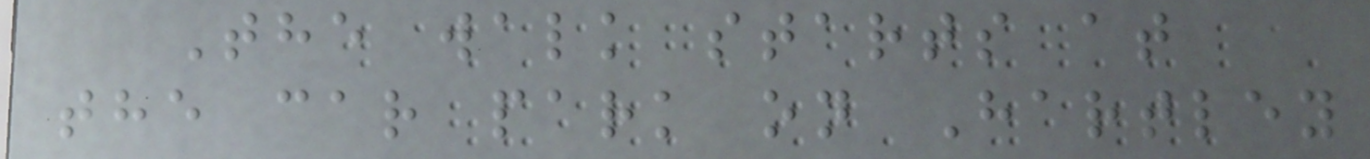The walk starts at
the car park on Hartley
